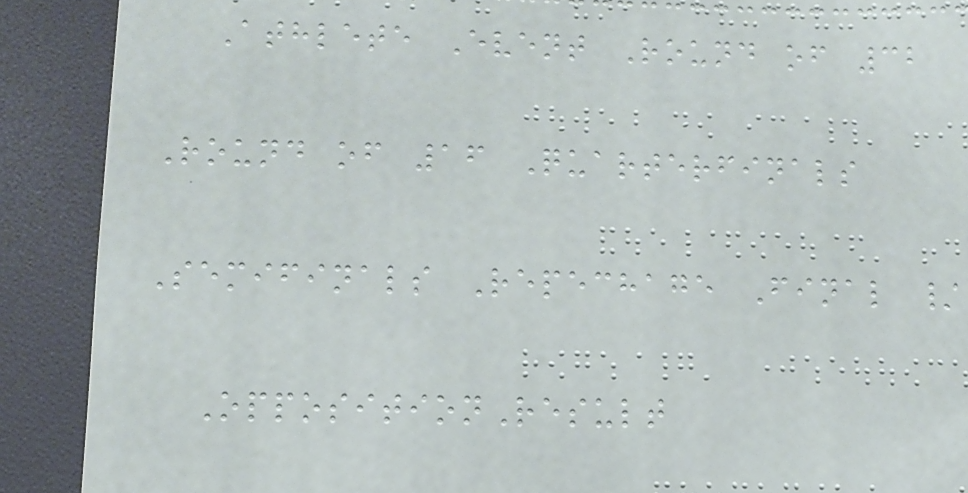Athlete Event Round of 32
Round of 16 Quarterfinals
Semifinals Repechage Final /
OppositionResult
